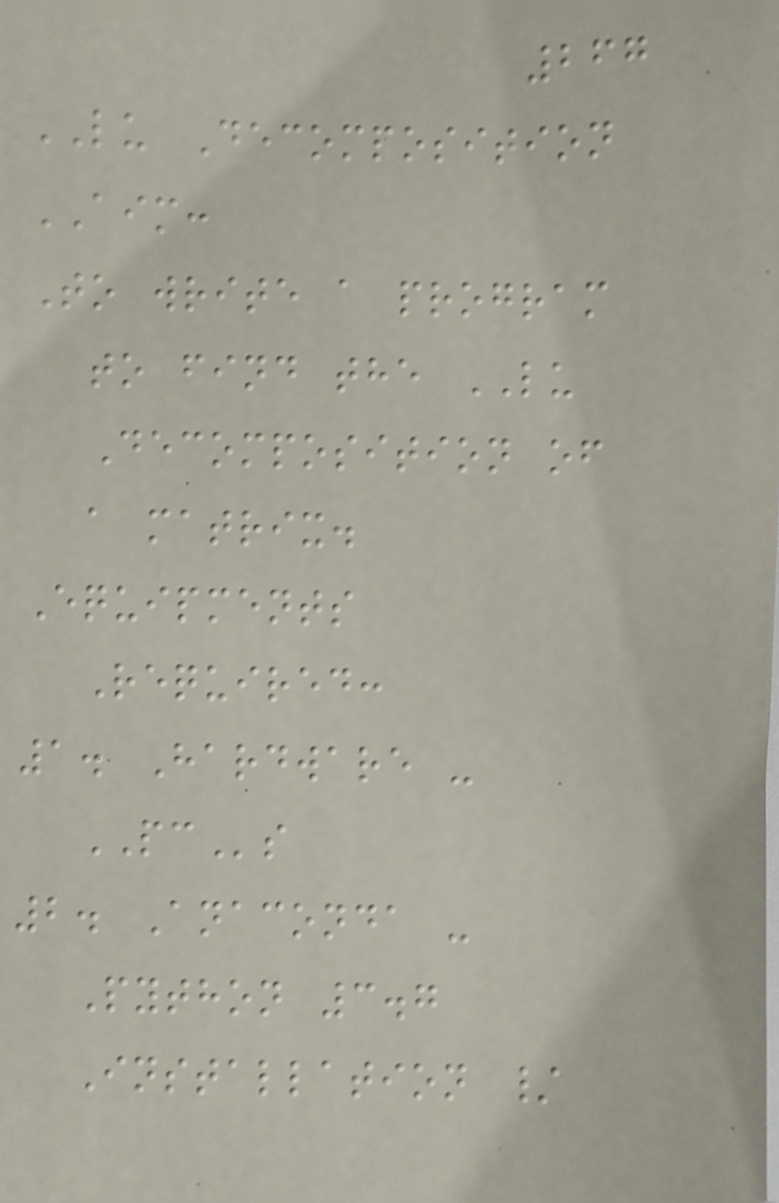267
LU Decomposition
AIM:
To write a program
to find the LU
Decomposition of
a matrix.
Equipments
Required:
1. Hardware -
PCs
2. Anaconda -
Python 3.7
Installation /
